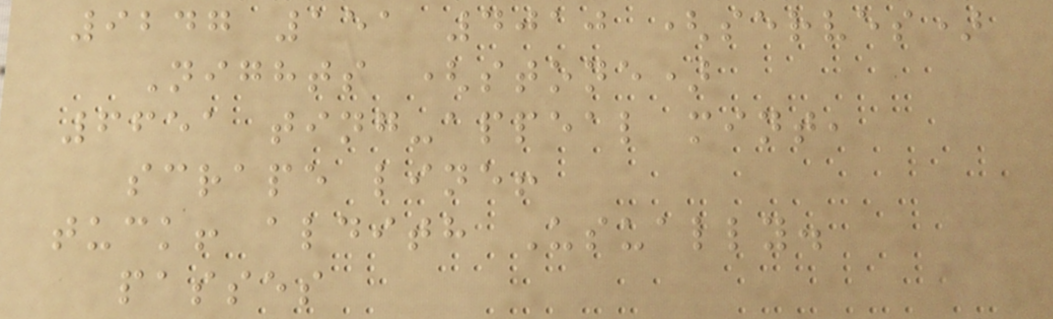9247 151 4010 (serves)
Nights (stone)
6651 ting-appeal mint,
scrape line!
tuck! aldith Usually.
passes
